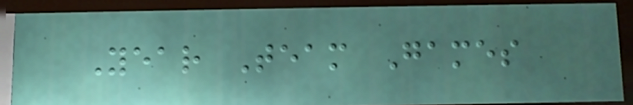Year Team Games
